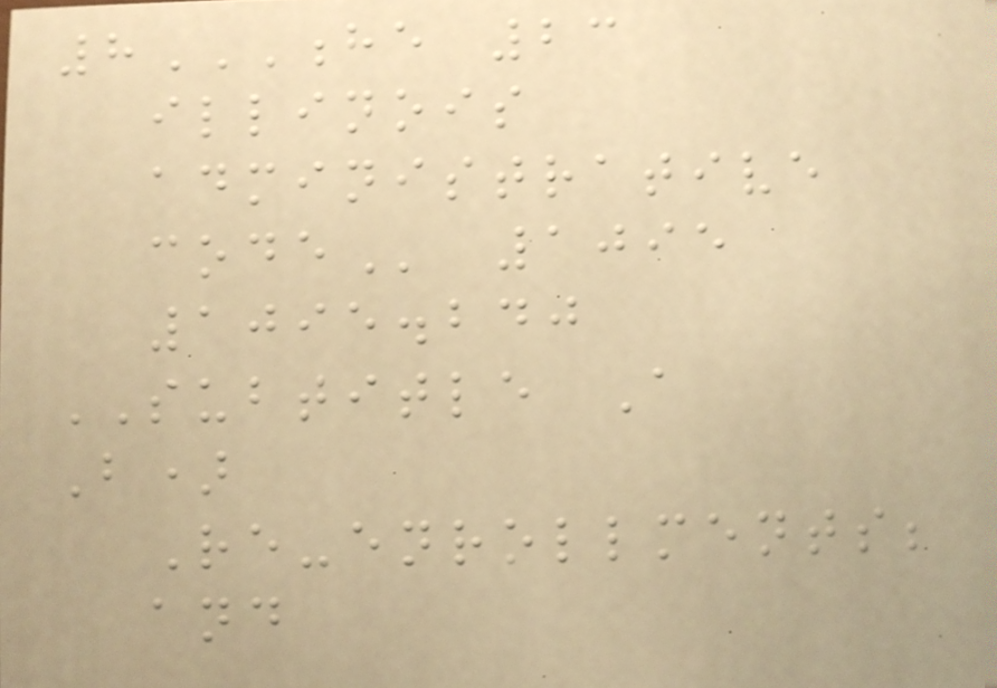8HE 23
ILLINOIS
ADMINISTRATIVE
CODE 1095
1095.240
SUBTITLE A
B)
Re-enrollments;
and
